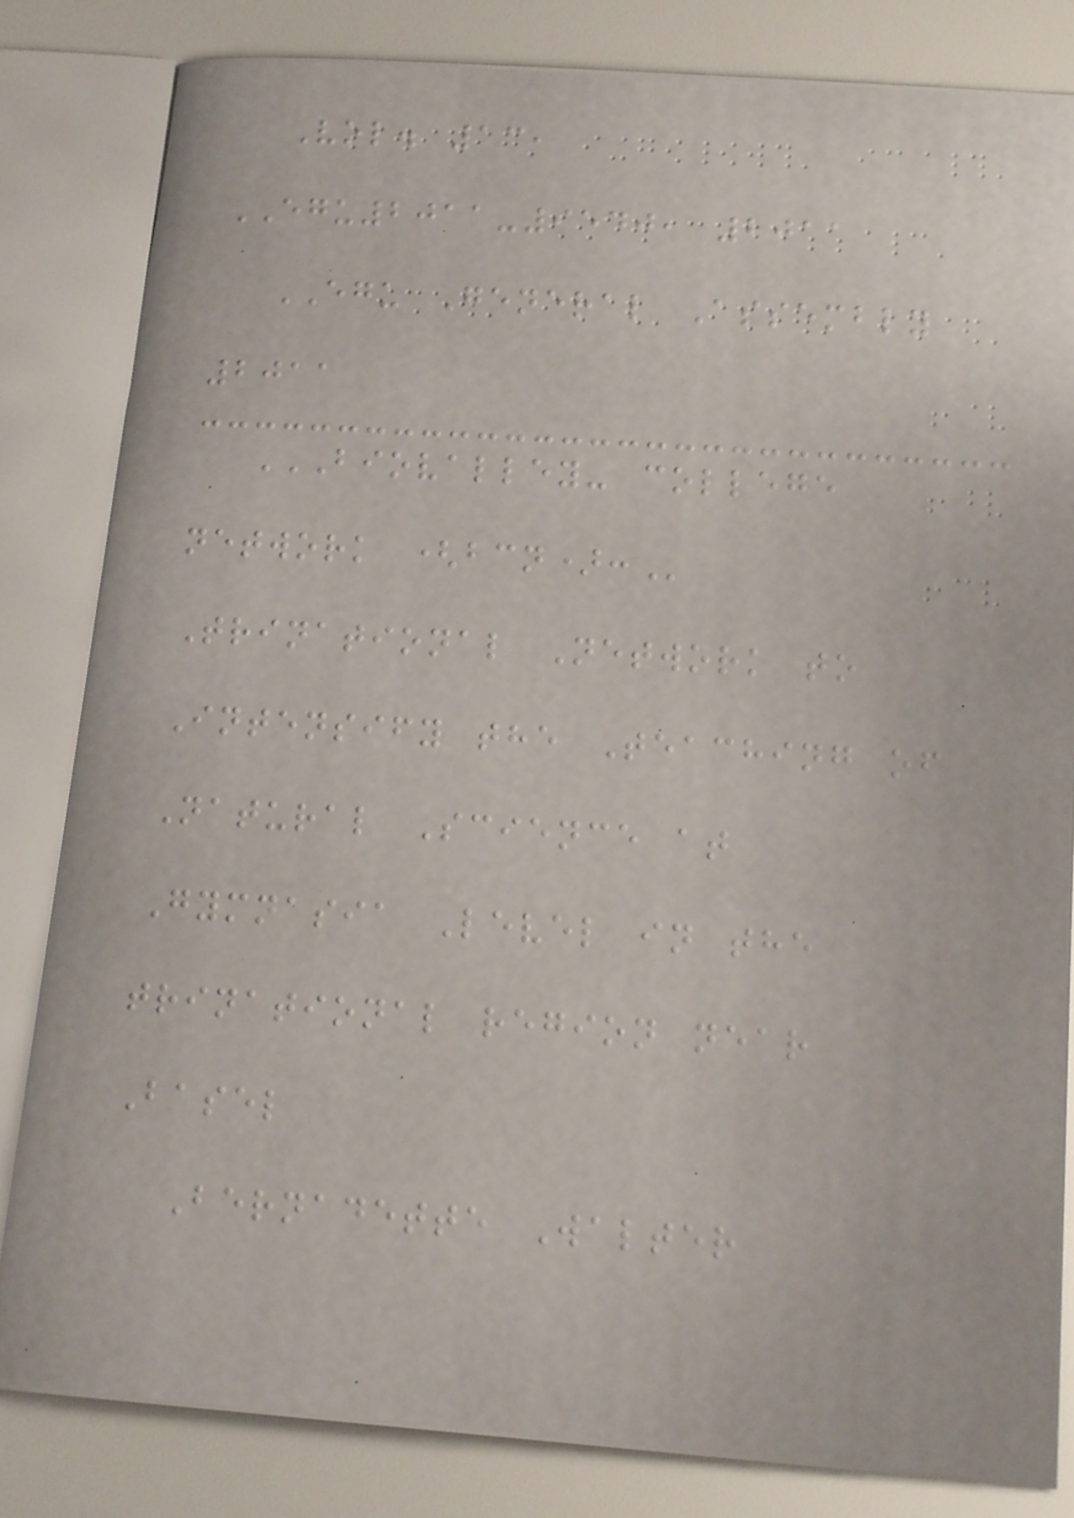Vol. 13,
EGU2011-9540, 2011
EGU General Assembly
2011
BIOVALLEY- COLLEGE
NETWORK (BCN):
Trinational Network to
Intensify the Teaching of
Natural Science at
Gymnasia Level in the
trinational region near
Basel
Bernadette Walter
